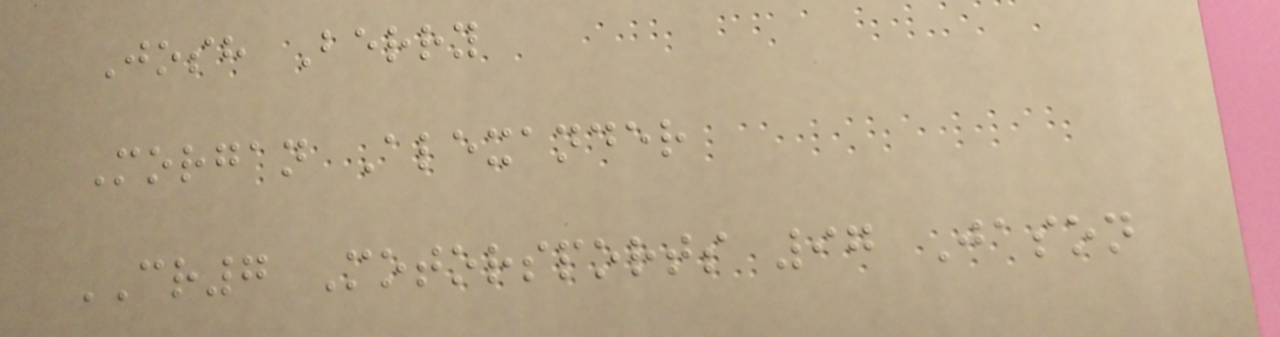Josh Berry
Morgan Alexander
CR7 Motorsports 97 Jason
